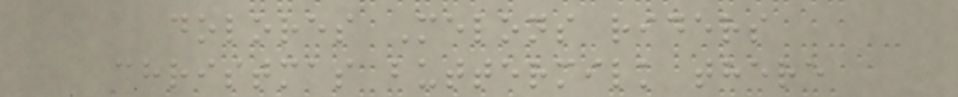dolores Melons riders
christmas buttermilk there
